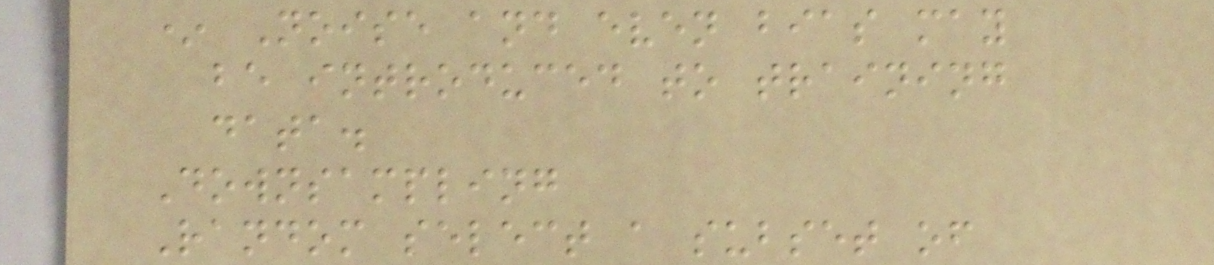* Noise and even bias may
be introduced to training
data.
Downsampling
Random select a subset of
